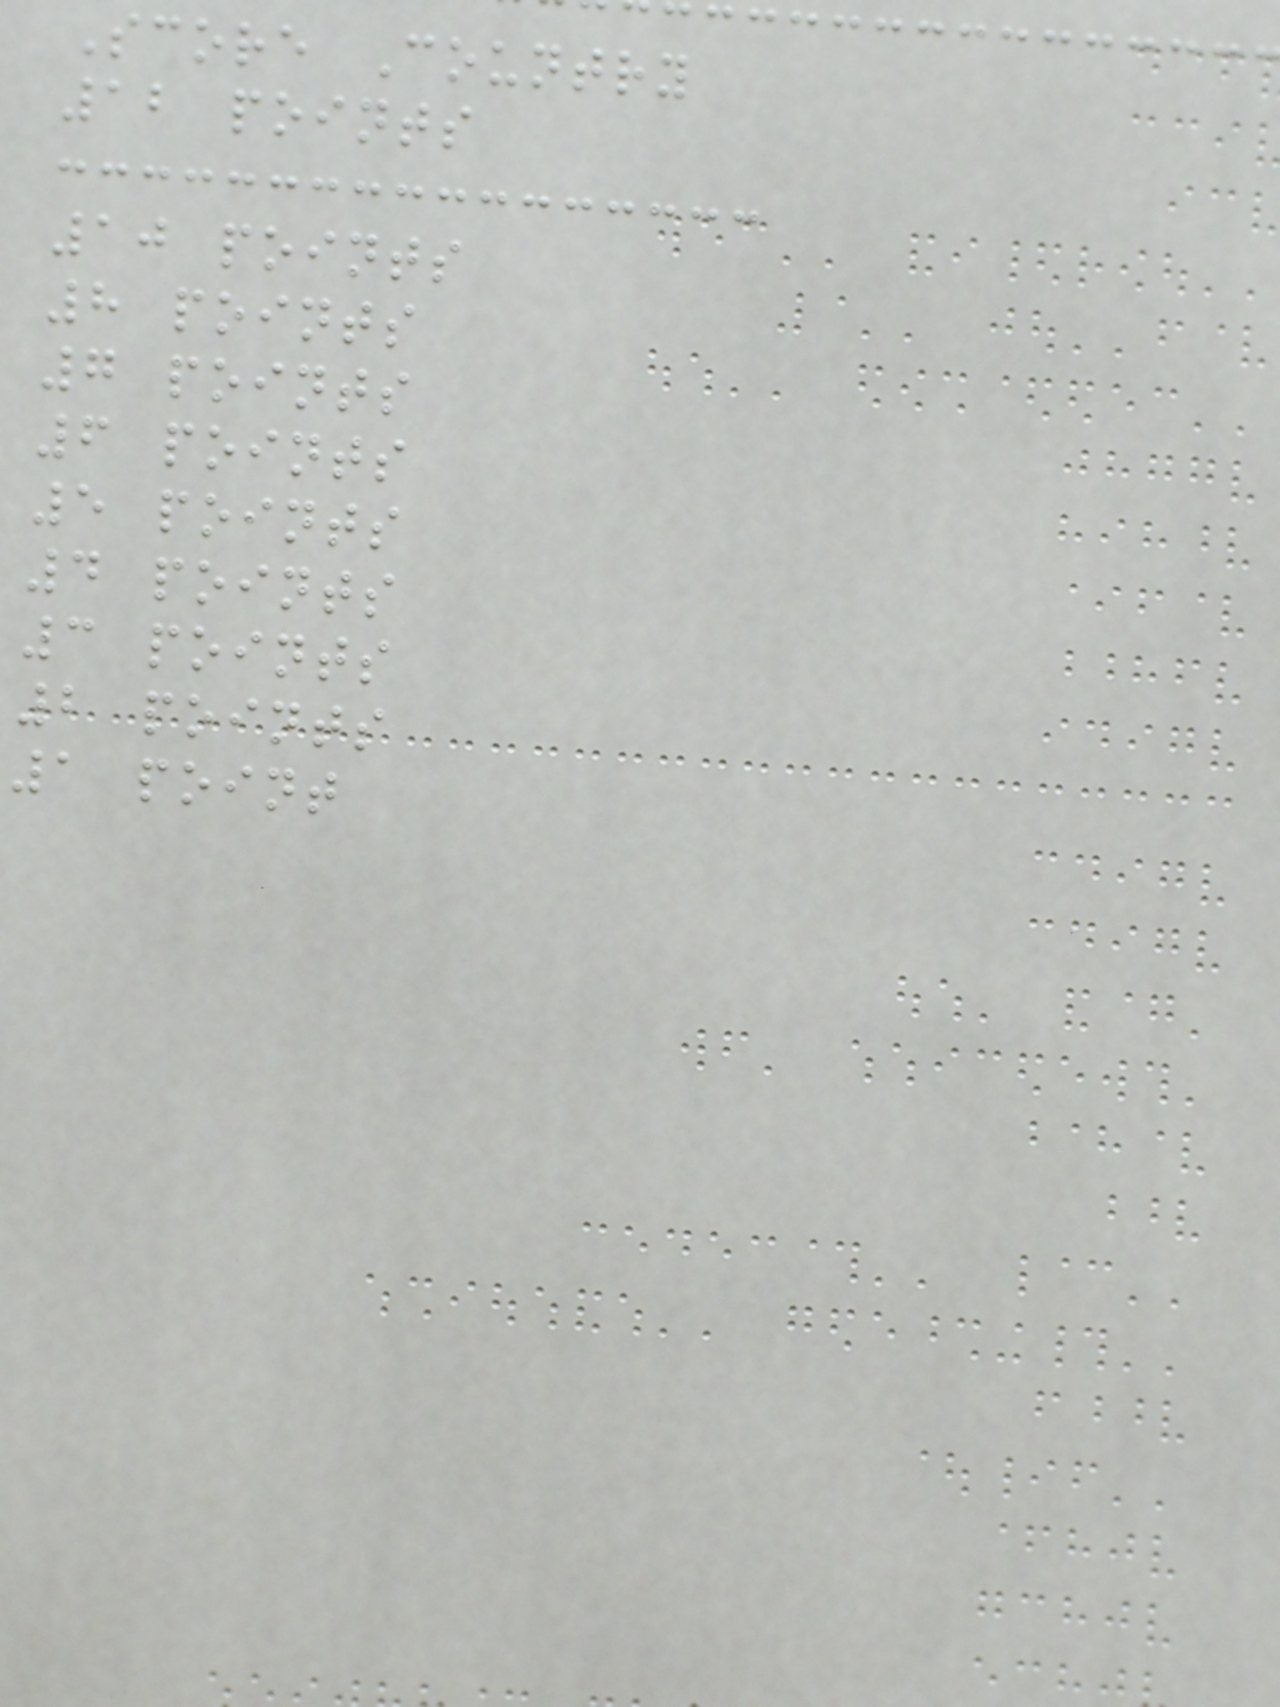Score Country
12 points
10 points
8 points
7 points
6 points
5 points
4 points
3 points
2 points
1 point
